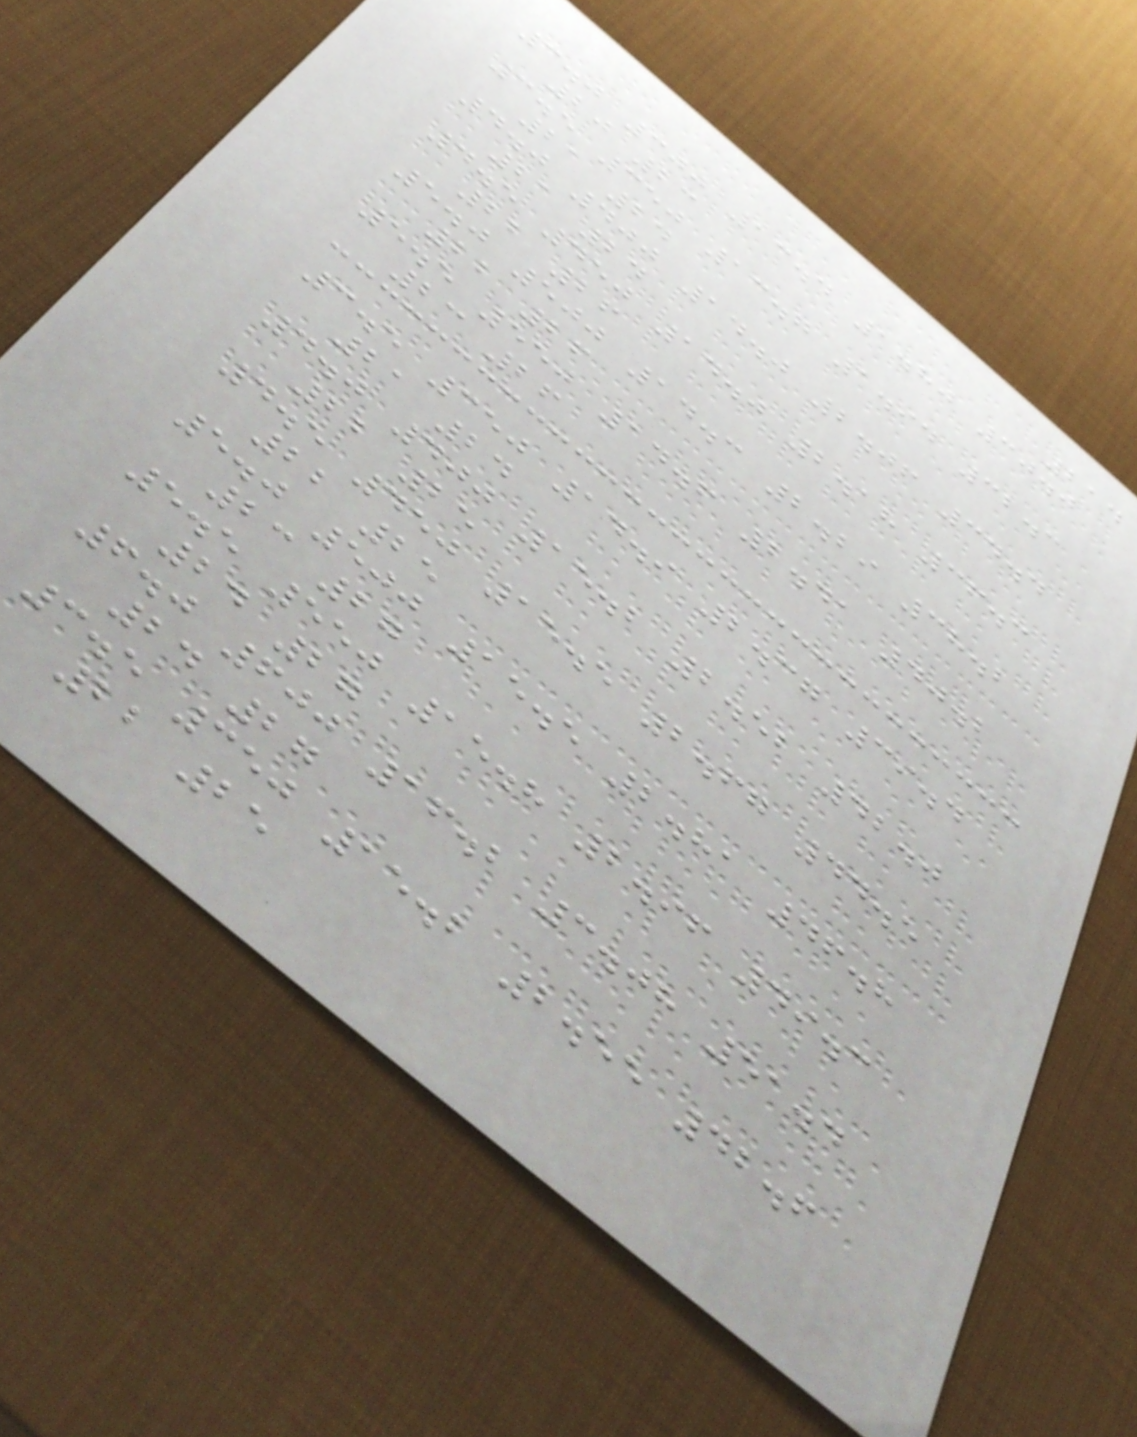214
3.0 300 13.4 1.80 30.0
20 23
3.5 350 13.7 1.94 32.3
21 24
4.0 400 14.0 2.06 34.4
21 24
4.5 450 14.0 2.18 36.3
22 26
5.0 500 14.3 2.29 38.2
22 26
5.5 550 14.6 2.41 40.2
23 26
3.5 350 14.9 2.37 39.4
21 24
4.0 400 15.2 2.52 42.0
22 25
4.5 450 15.5 2.67 44.5
22 25
5.0 500 15.5 2.81 46.8
23 27
5.5 550 15.8 2.96 49.3
24 27
6.0 600 16.2 3.08 51.4
24 27
3.5 350 15.2 2.55 42.6
22 25
